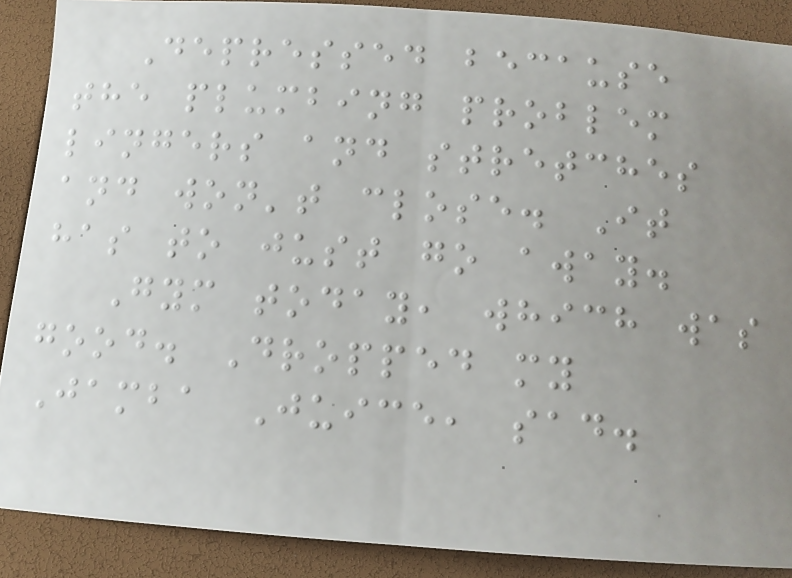Depressed because
the plumbing problem
lingers and stretches
and won't close. It
has to just go away.
Gym today, which was
good. Dropped my
Jamba Juice, sad.
